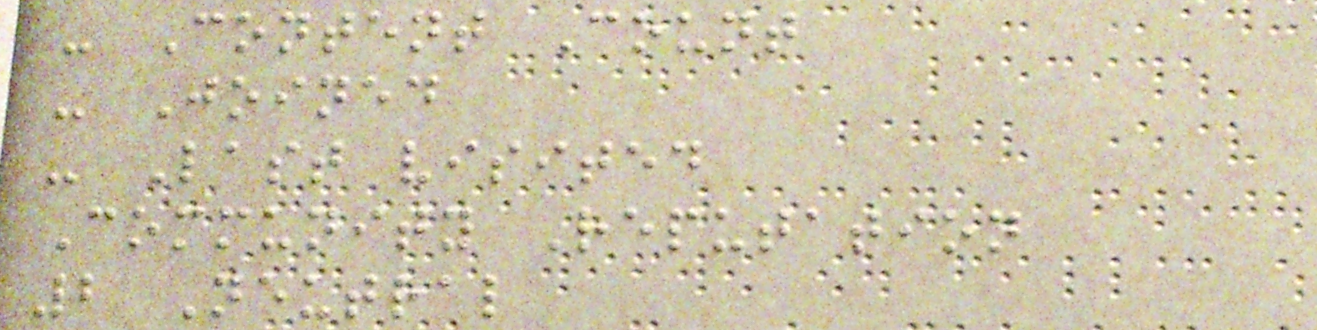- Content Count
- Joined
- Last visited
Community Reputation
2 Neutral
